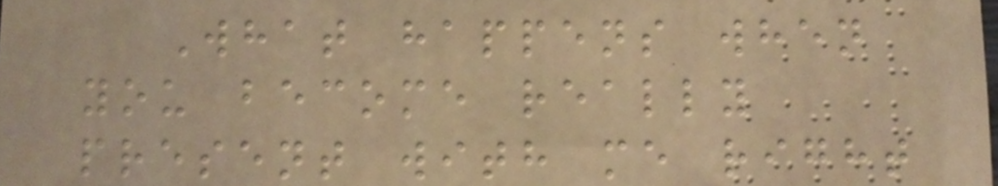What happens when
you become really
present with me right
